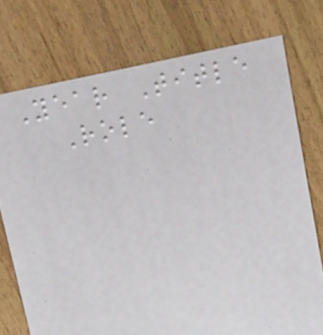Year Title
Role
